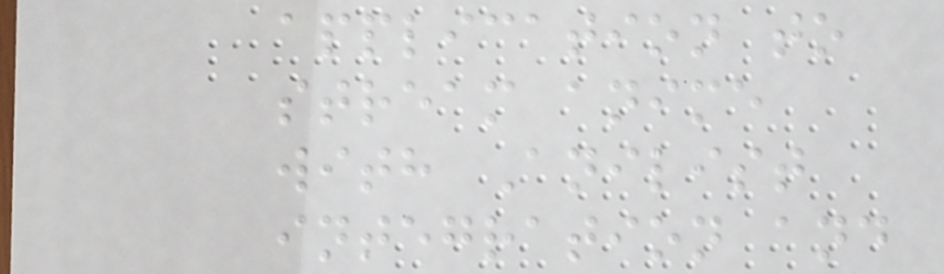application to
stream anime
with Anilist
integration and
